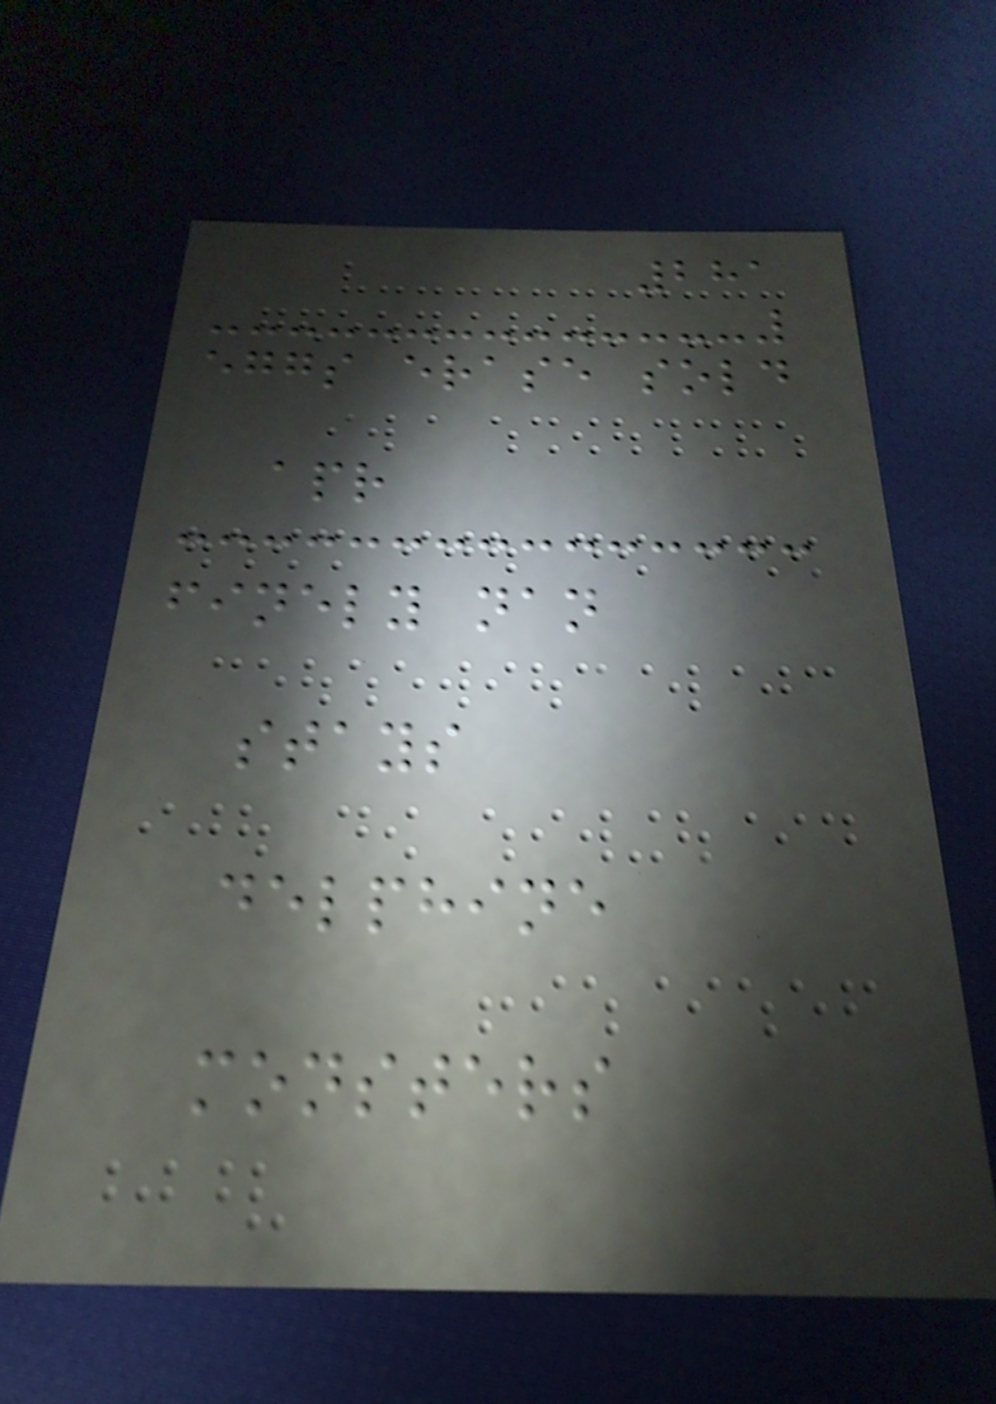281
eggs erase sold
apr
finely nan
stays
delphine
monsters
